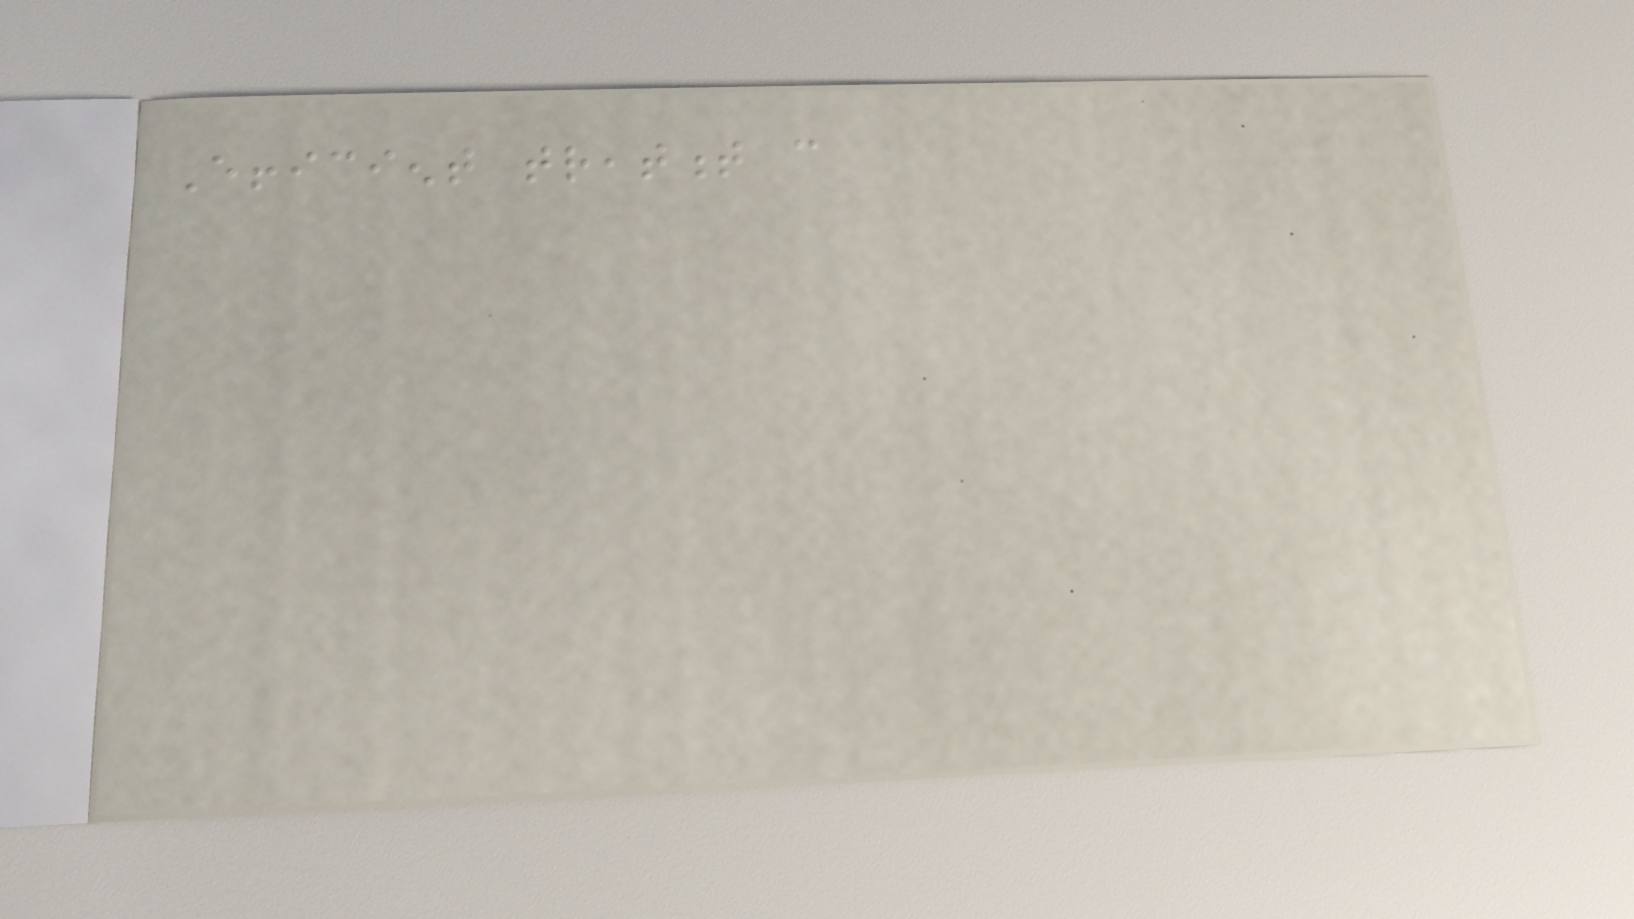Efficient treatment can
